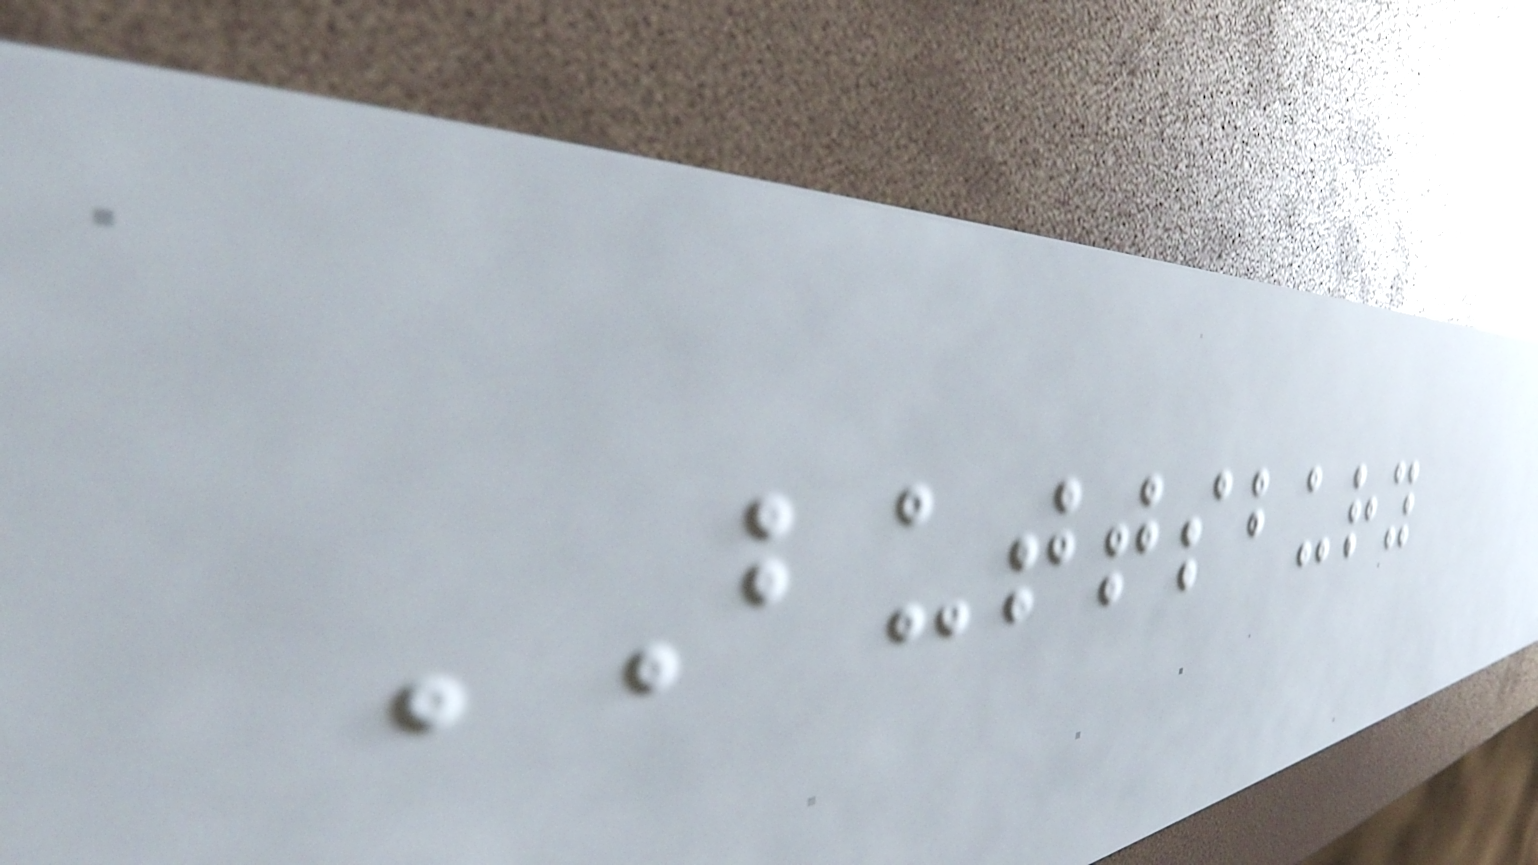BUTTSBURY
